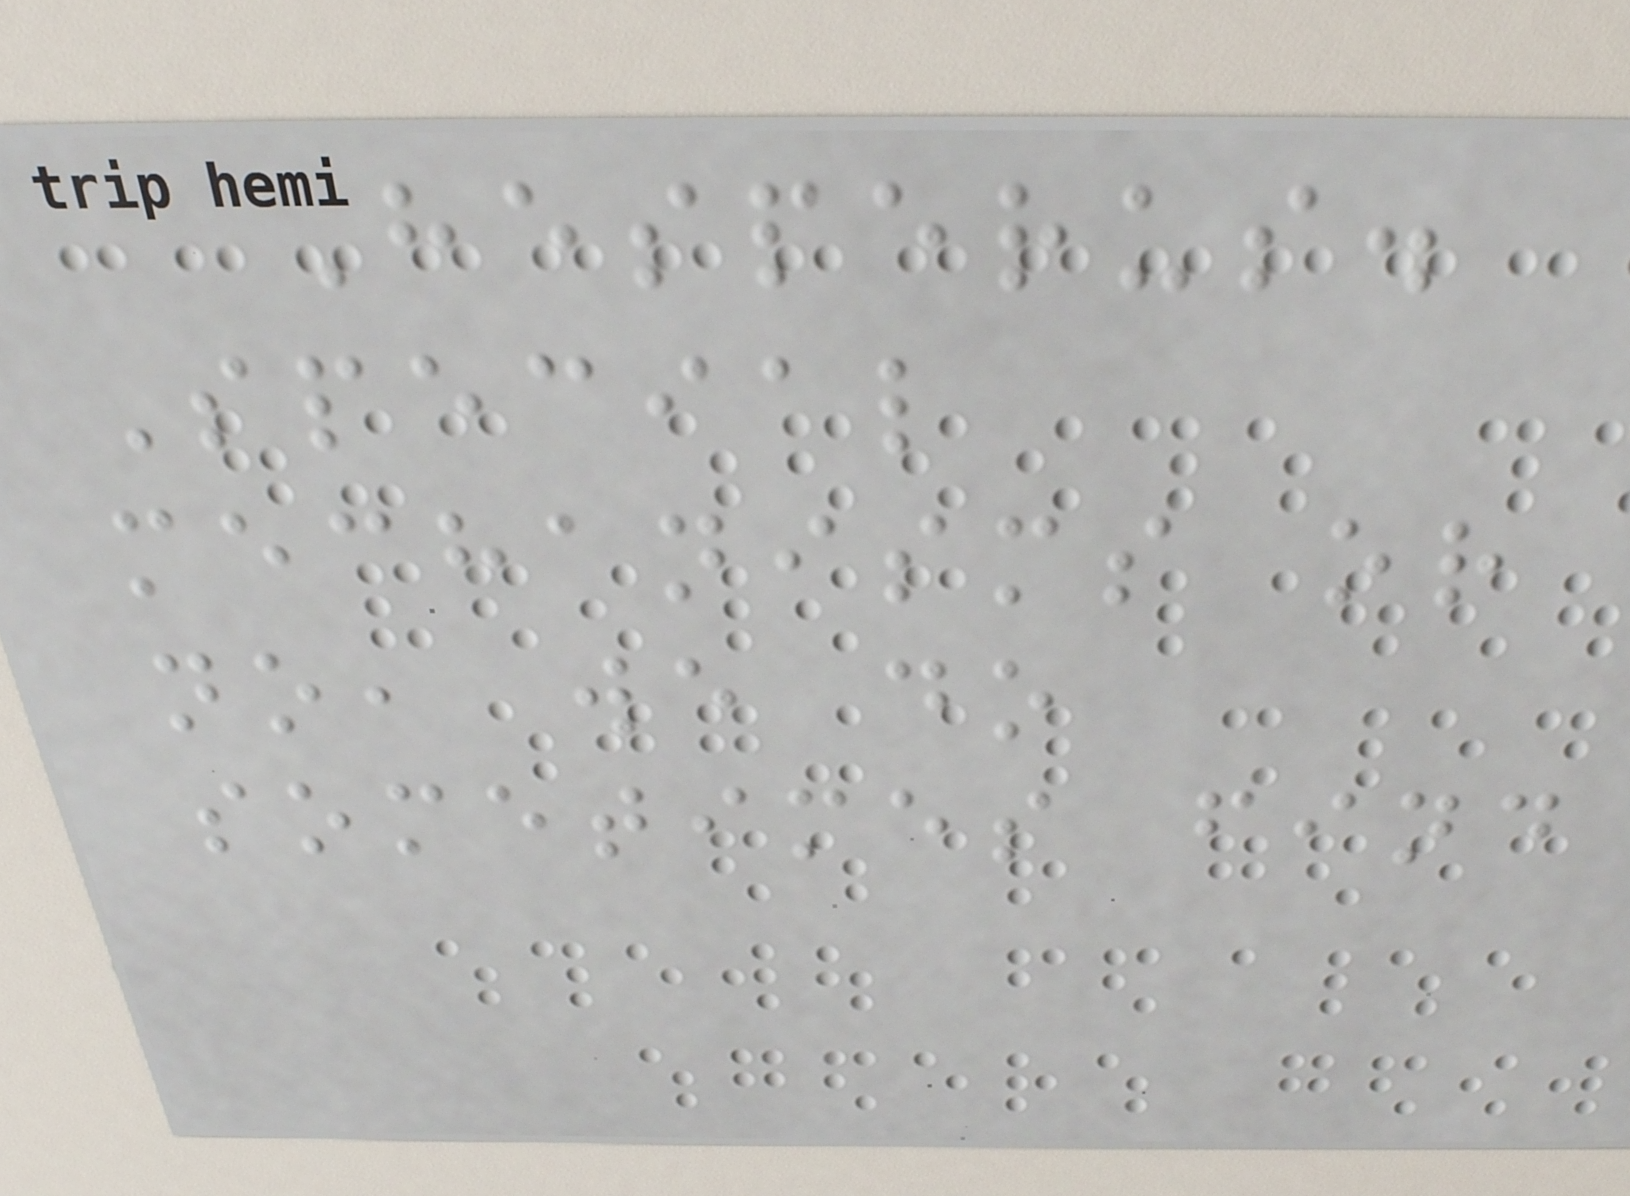Hesperus.
Special
mechanisms or
no, we do
sometimes find
